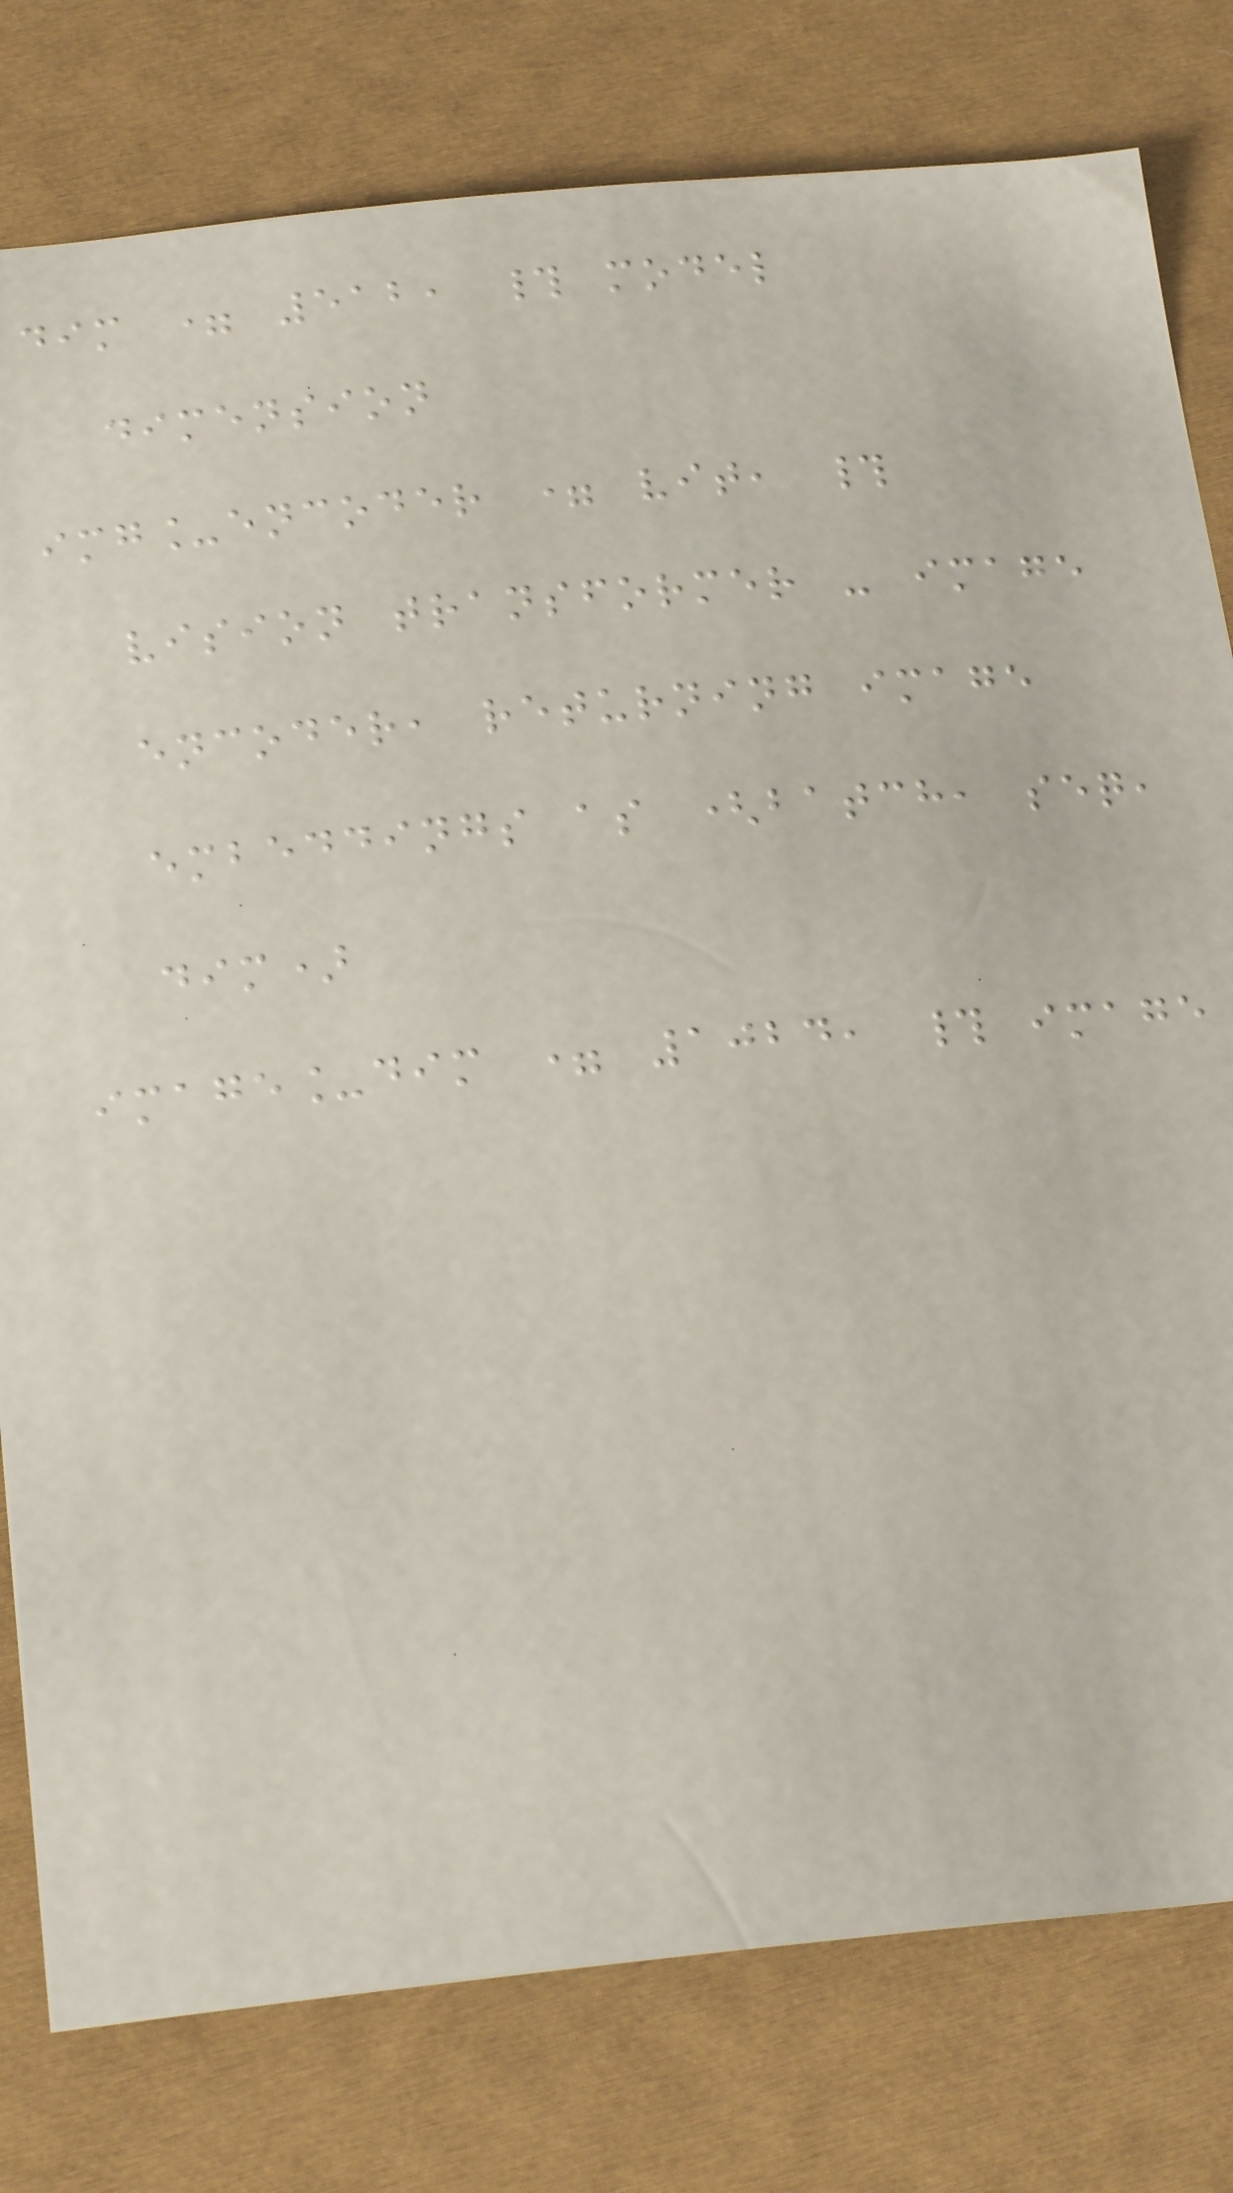dim = 512, # model
dimension
img_encoder = vit, #
vision transformer - image
encoder, returning image
embeddings as (batch, seq,
dim)
image_dim = 1024, # image
